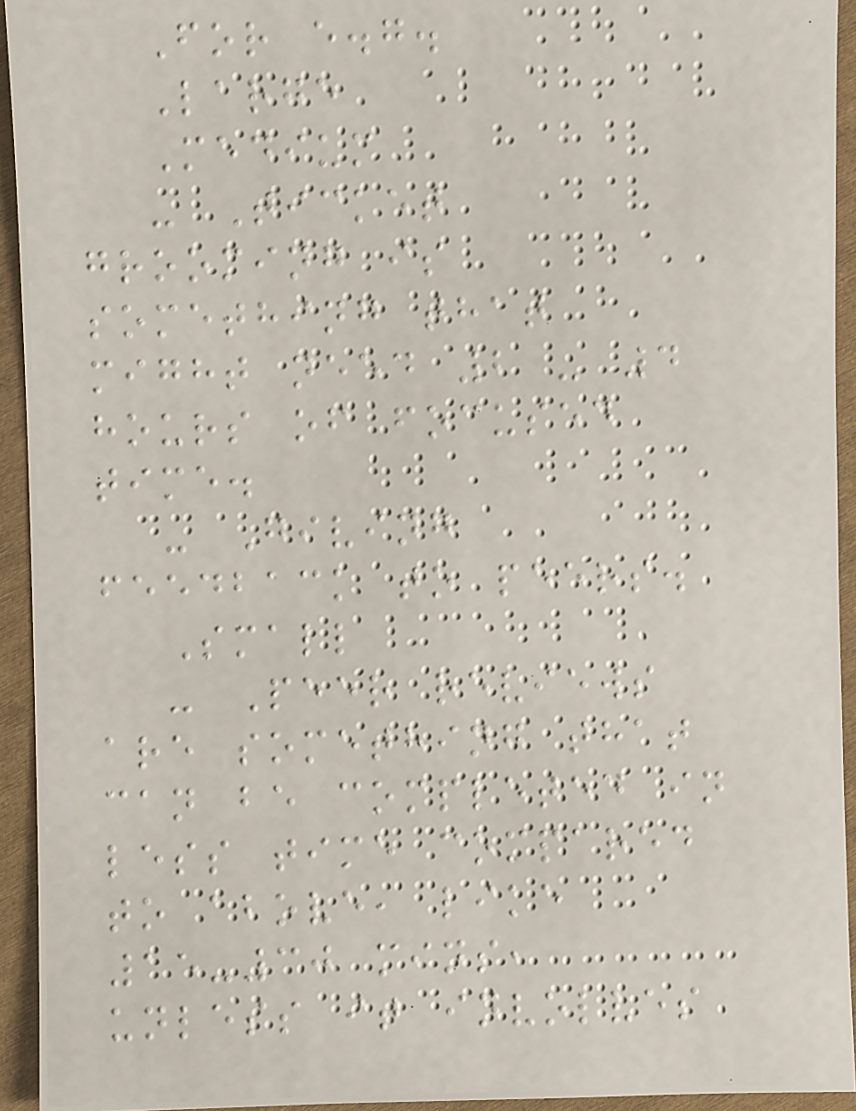For e.g.
Large
Medium
- Ticket
grooming is
something that
might need 2 - 4
hours of focused
time.
- Giving
feedback to peers.
Small
- Peer reviews
are something that
can be completed in
less time compared
to above, like
15-30 mins,
unless it involves
